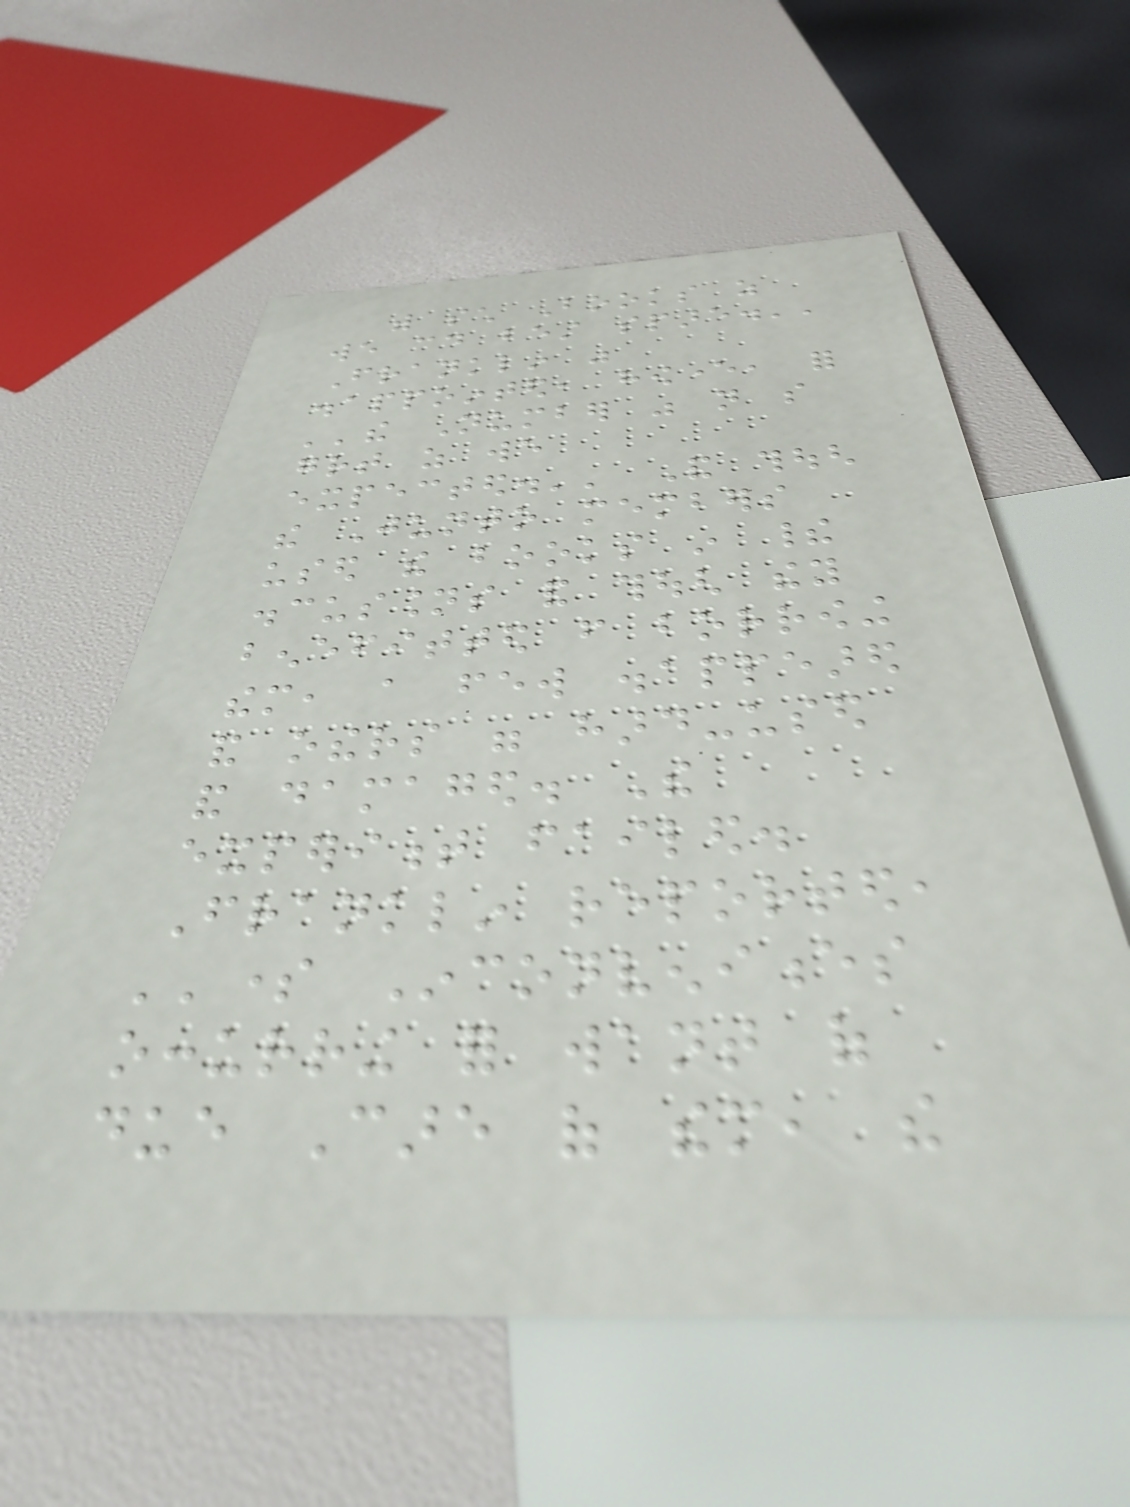with such Books as
we could best spare.''
Franklin was
disappointed, however, for
''the Number was not so
great as we
expected.'' And though
the Junto members
used the books in their
discussions and though they
benefitted from borrowing
them, a few disappeared
and others were hard-used
and damaged. The
experiment failed.
Franklin reported,
''some Inconveniences
occurring for want of
due Care of them, the
